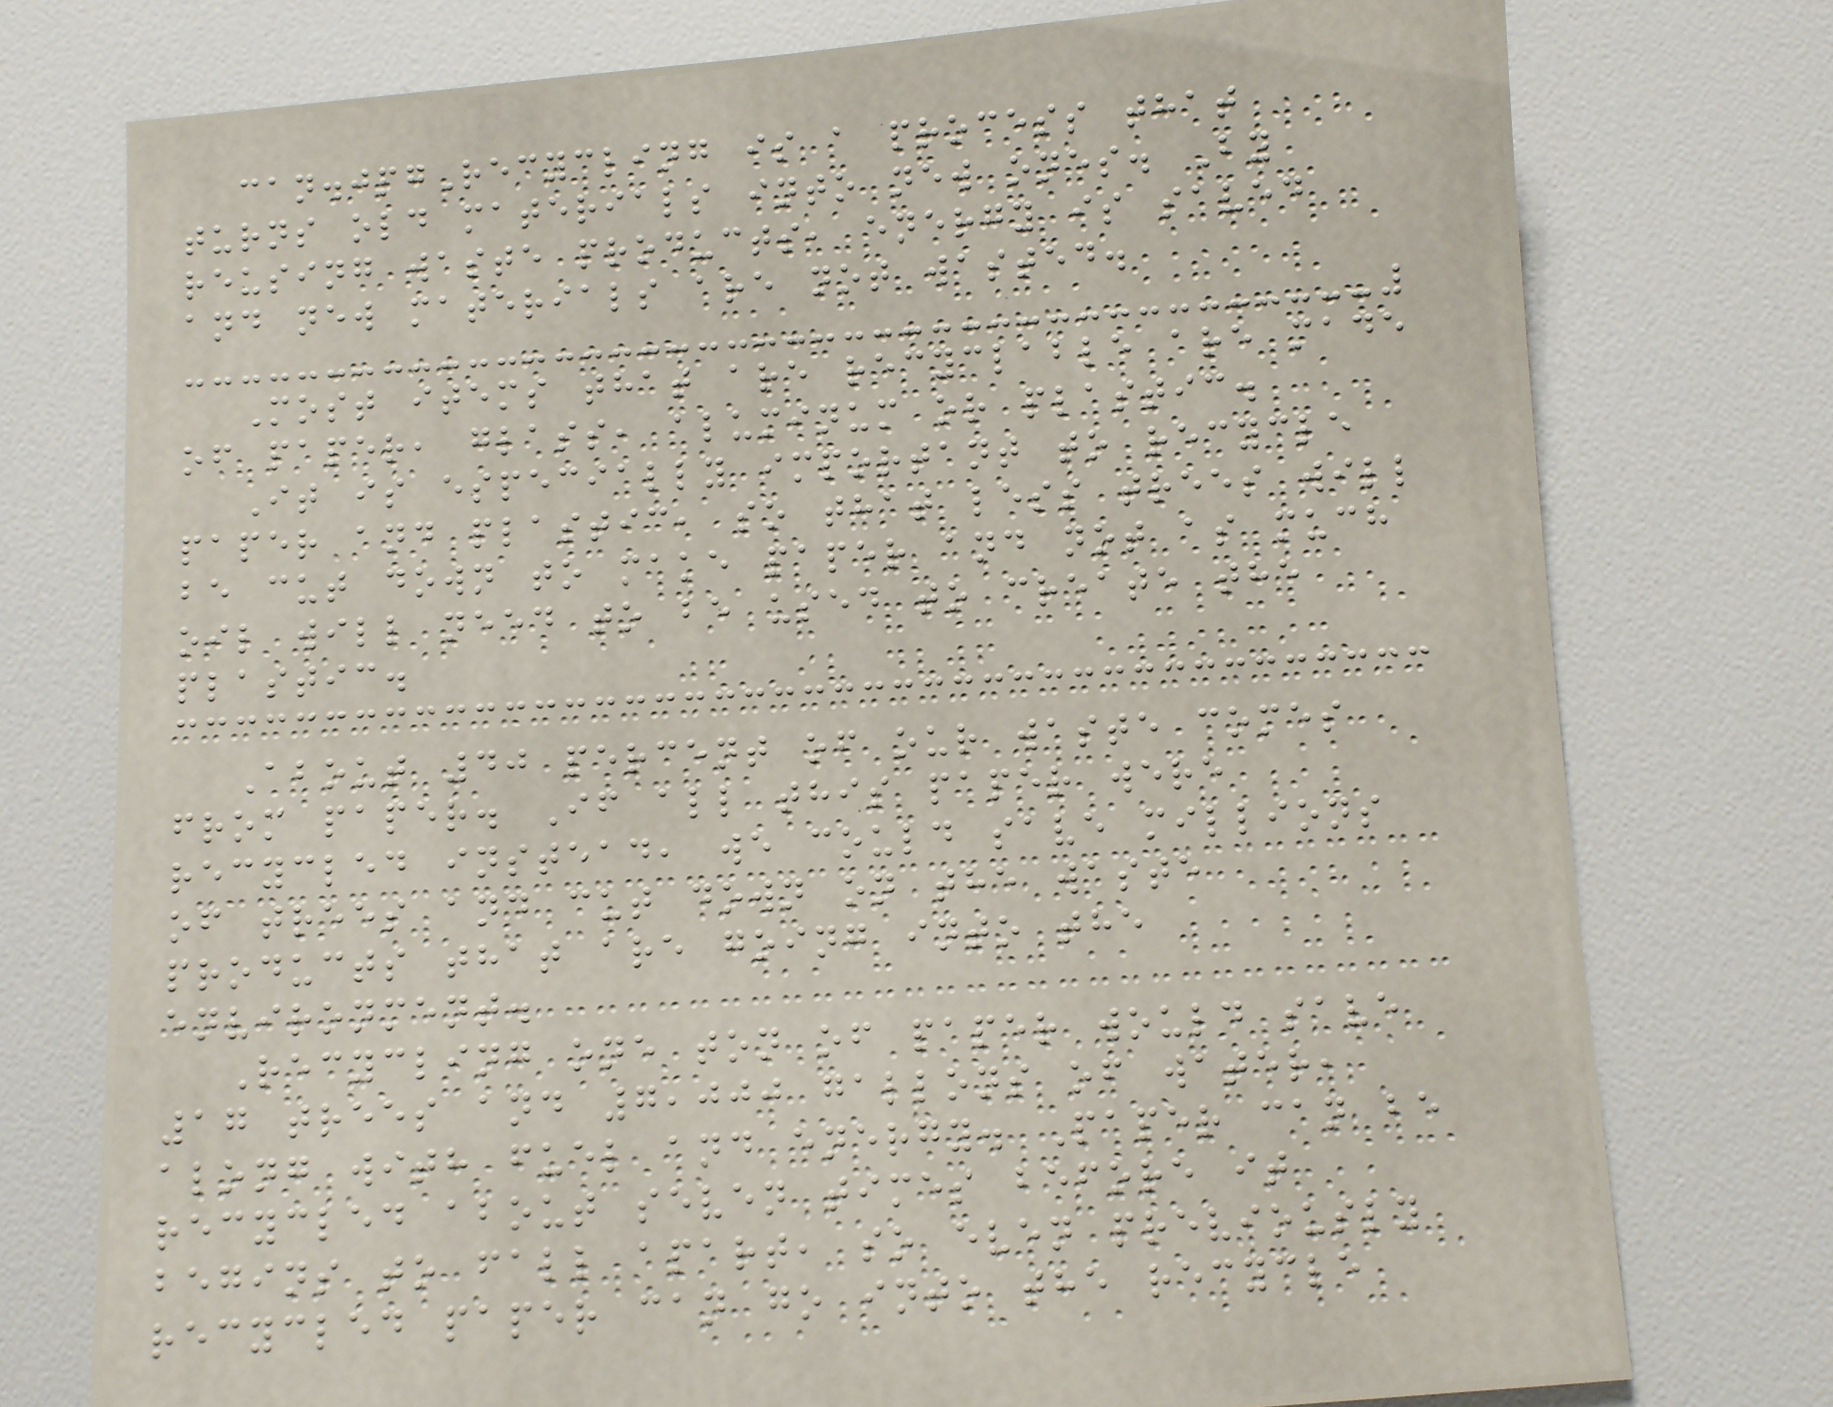can.jpgRecycling is a process that
turns old materials into new ones. By
reusing waste products, energy is saved
and new materials are not wasted.
Most items that are recyclable are made
of paper, glass, aluminum or plastic.
It is especially important to recycle
paper and plastic, so that less trees will
be cut down to make paper and not as much
oil will need to be used to create the
plastic.
About 40 percent of our waste comes
from paper. If all this paper were
recycled instead, we could save millions
of trees and cut down on the waste
products that are going into the
environment.
Recycling one ton of paper would save
17 trees and 7,000 gallons of water,
along with fuel and energy. Paper can be
recycled about seven times before it
begins to fall apart, so even previously
recycled paper can go into the recycle
